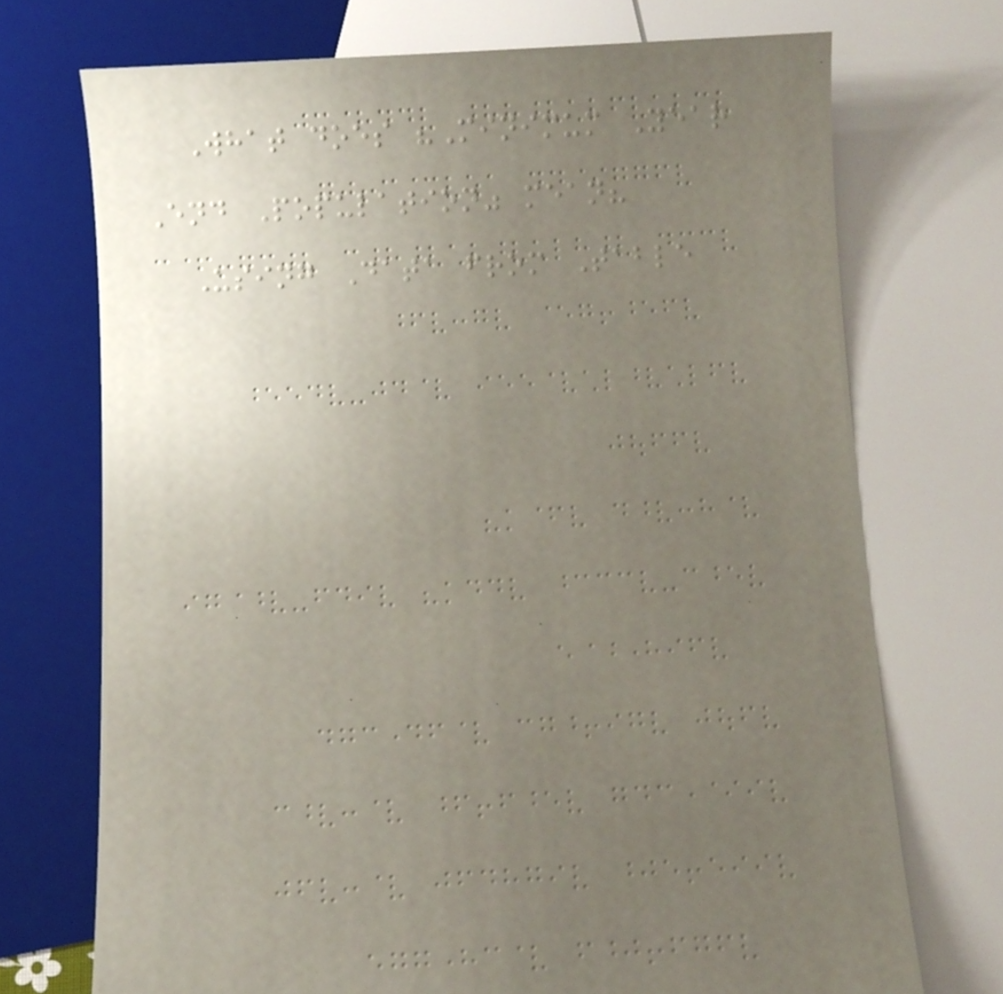What does "Minimum Year
End Population" mean?
Using Data from Table
